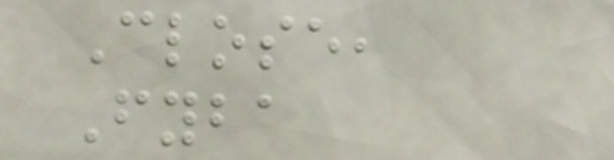Close,
Fyba
